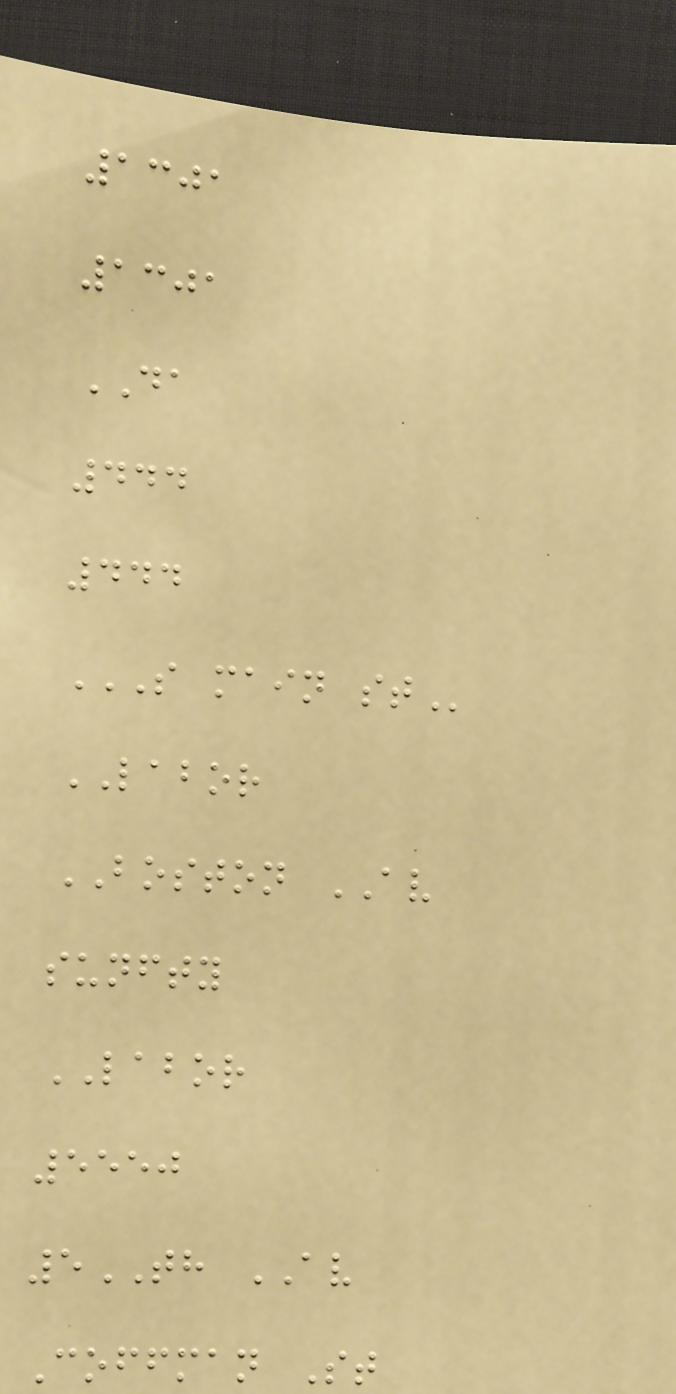1301
1301
DA
444
444
S MAIN ST
LABOR
BOSTON AV
sunfty
LABOR
5550
5TH AV
Coffman St
